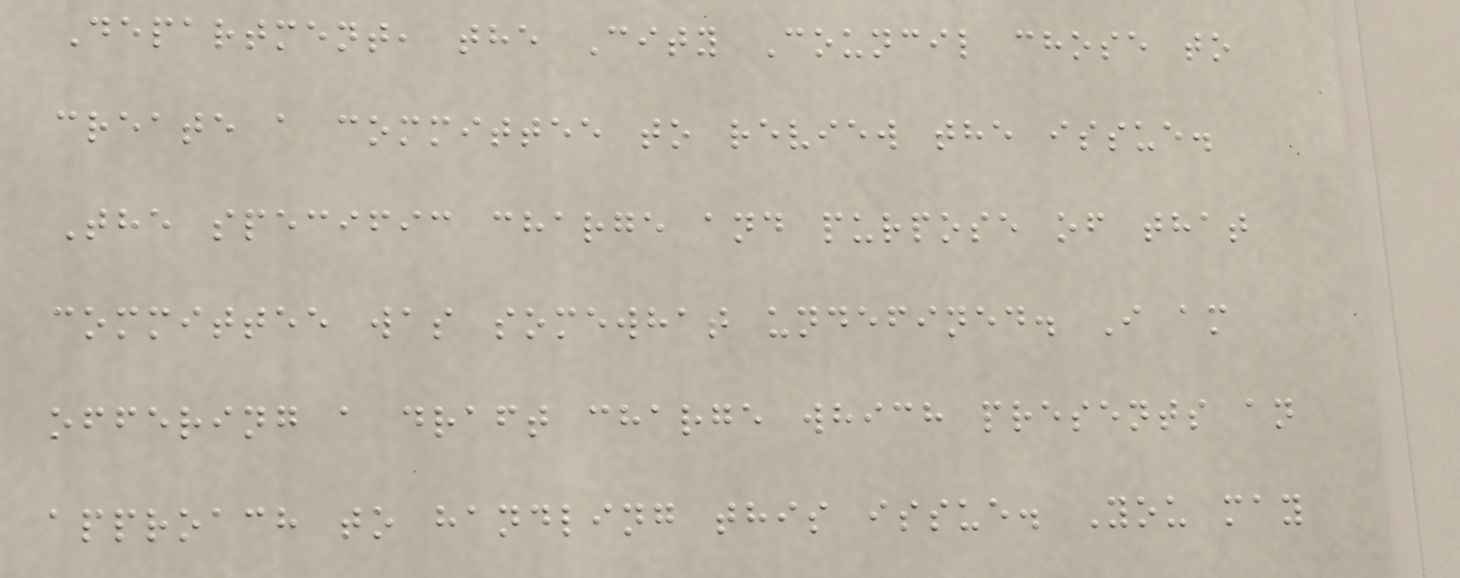Department, the City Council chose to
create a committee to review the issue.
The specific charge and purpose of that
committee was somewhat undefined. I am
offering a draft charge which presents an
approach to handling this issue. You may
